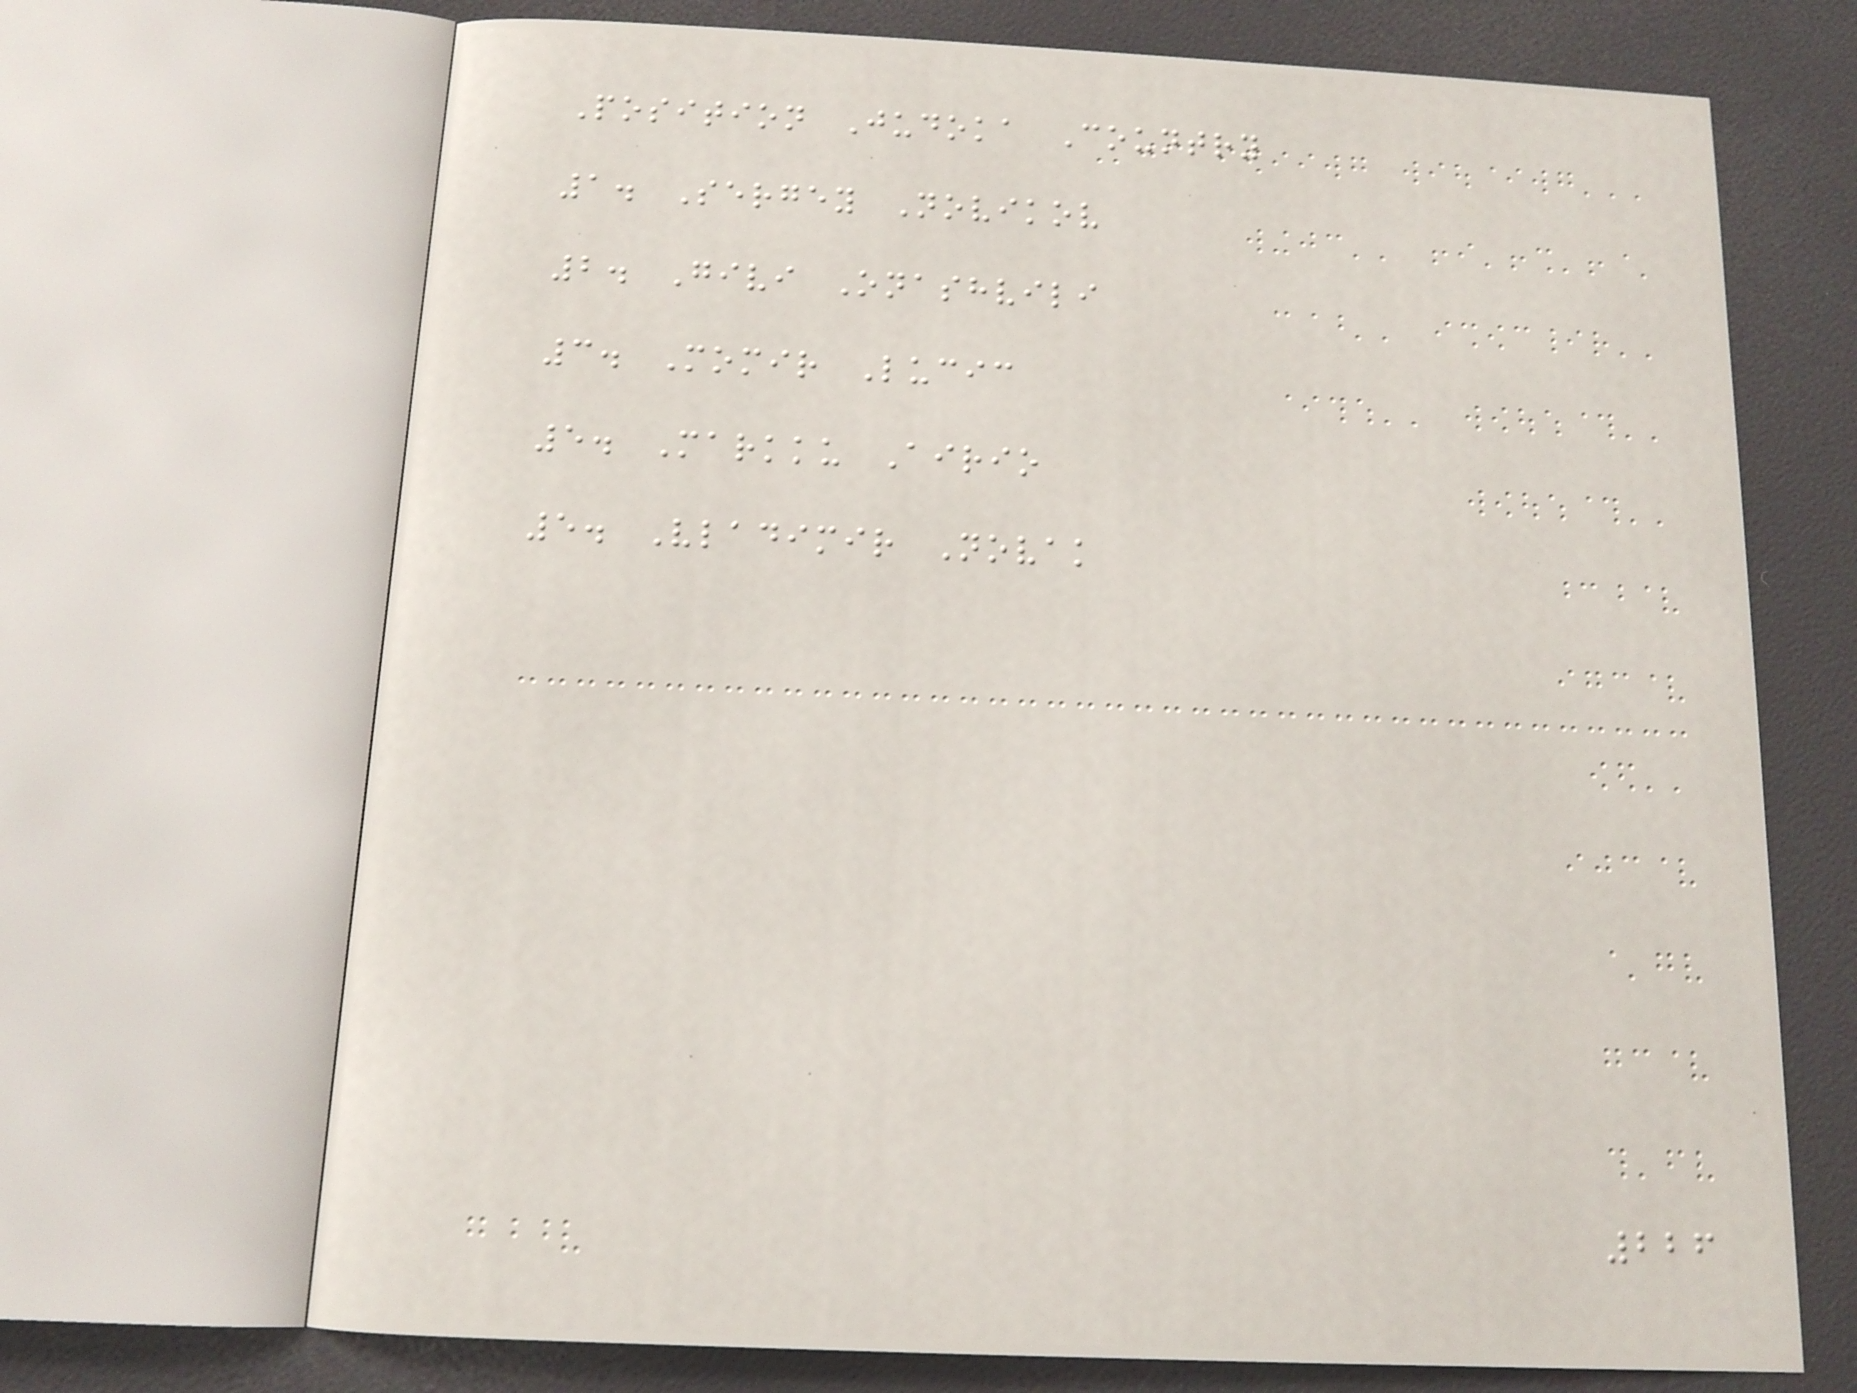Position Judoka Country
1. Sergey Novikov
2. Givi Onashvili
3. Momir Lucic
5. Markku Airio
5. Vladimir Novak
226
